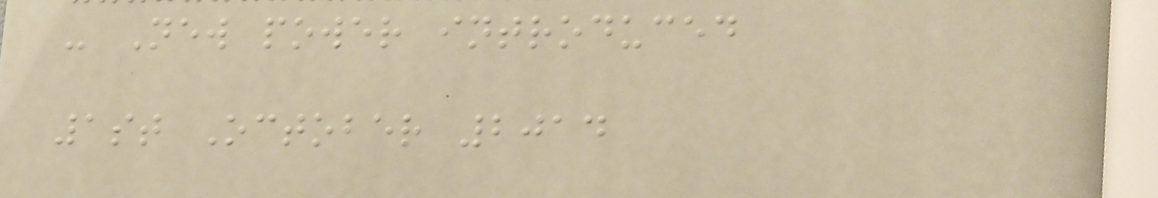- New power introduced
1st October 2014
